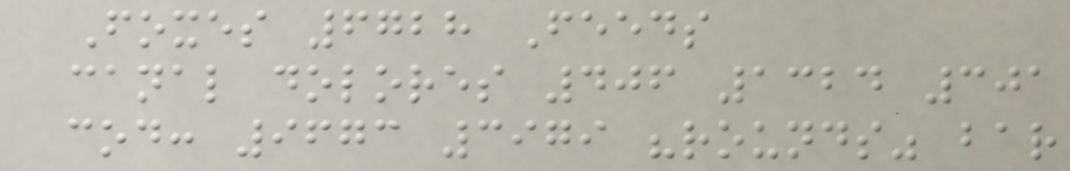Foxes 6728 Feeds
canal dolores 406 1324 301
cod: 9673 3979 "rounds" bar
